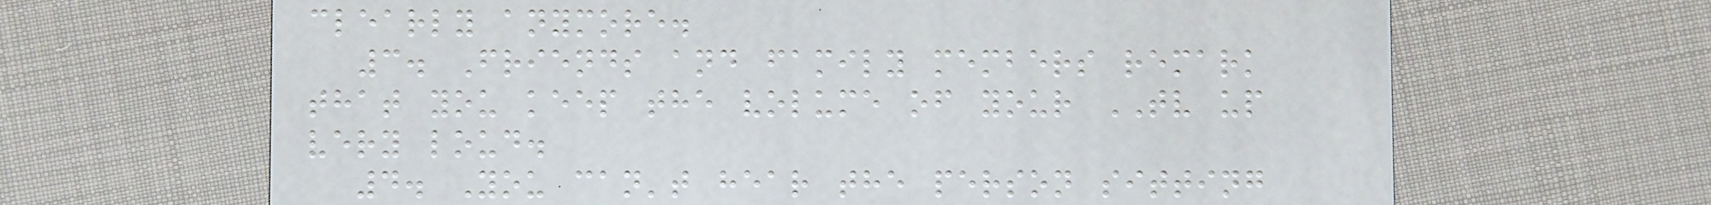clearly anymore.
3. Friends and family members remark
that you keep the volume of your TV up
very loud.
4. You can't hear the person sitting
